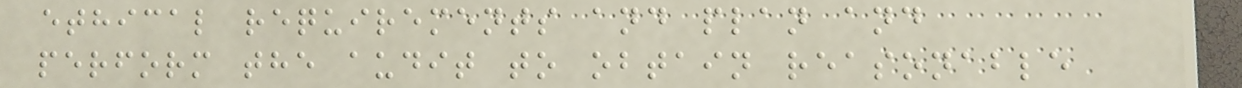ethical requirements and plan and
perform the audit to obtain reasonable
